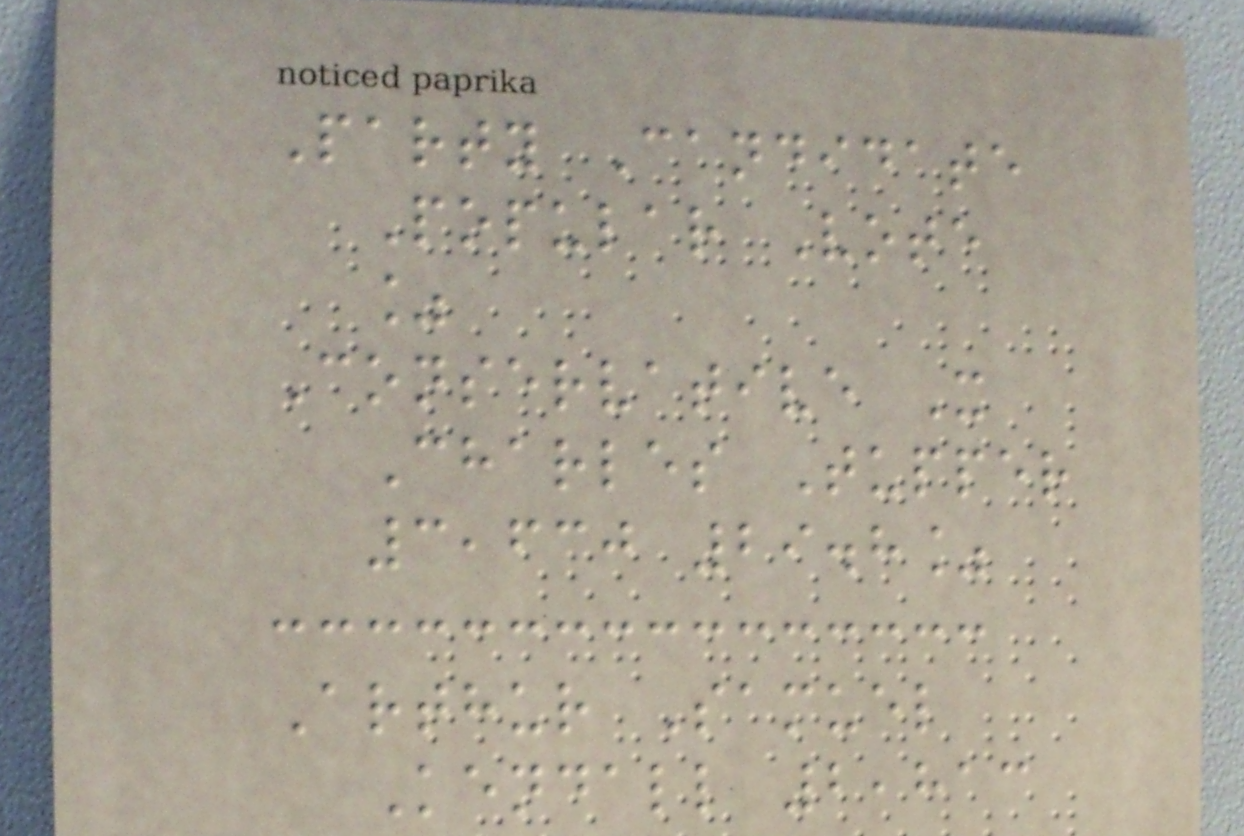Party Candidate
Popular Vote
%
Conservative X
Charles Tupper
3,630 29.8%
Arthur Samuel
Kendall 2,813
